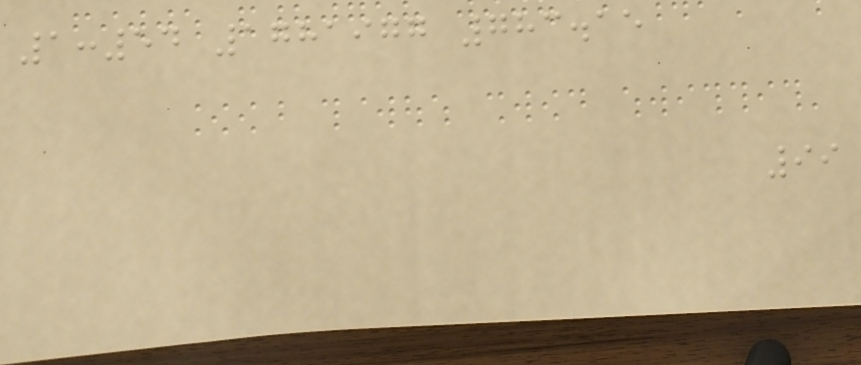1:54 1781977 783.15
99
